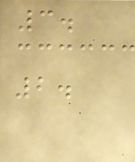3.
2.
